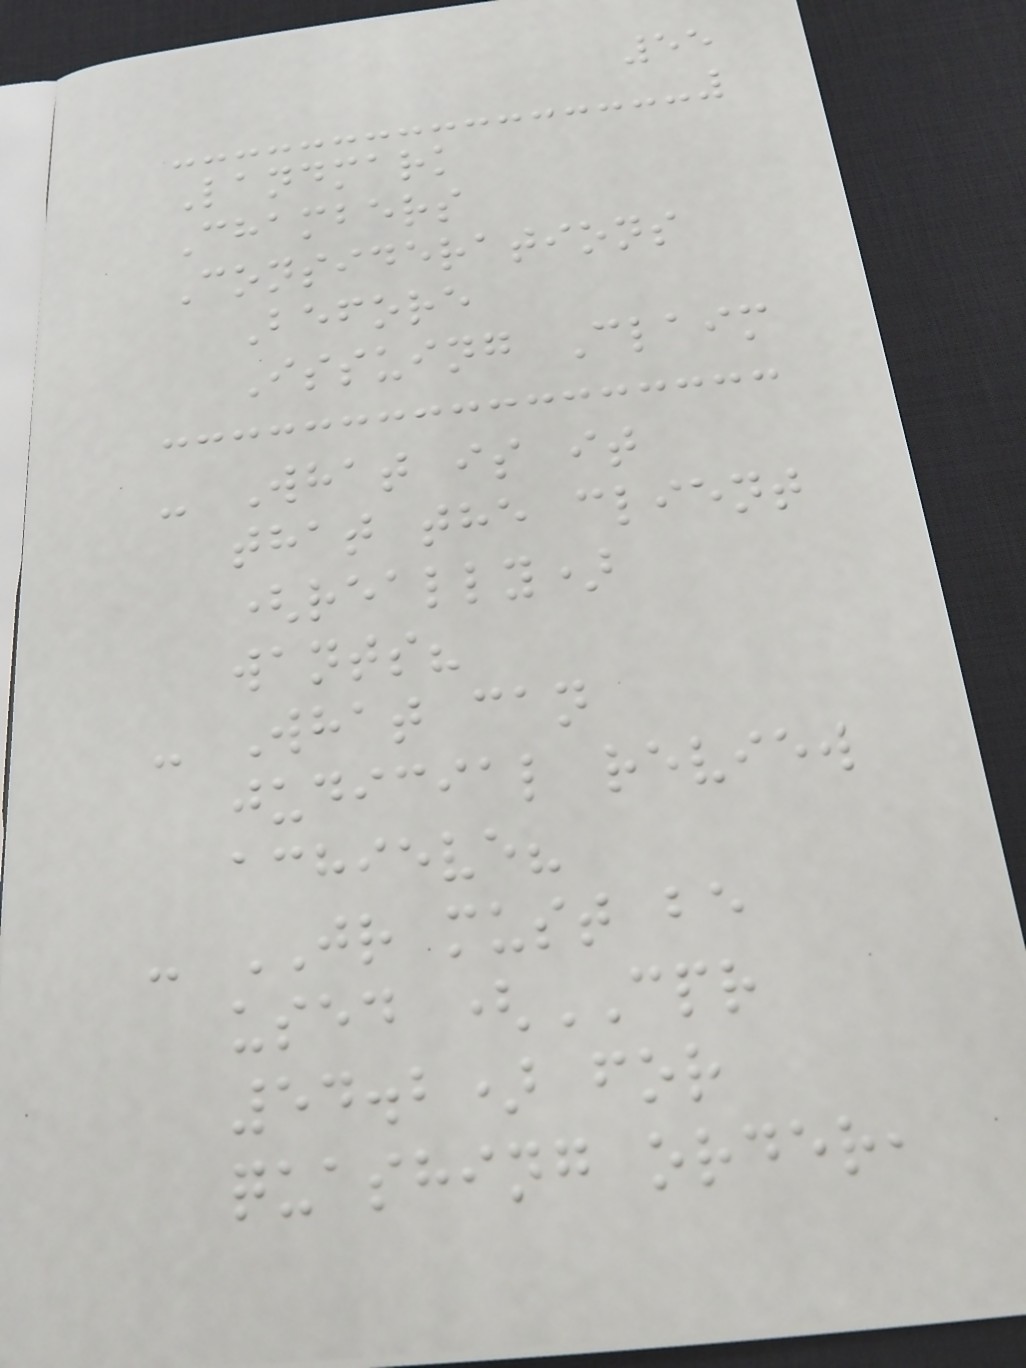55
Landmark
Chambers
Considerations
Before
Issuing Claim
- What is it
that the client
(really)
wants?
- What can
judicial review
achieve?
- JR must be
used (CPR
54.2) for
quashing order,
